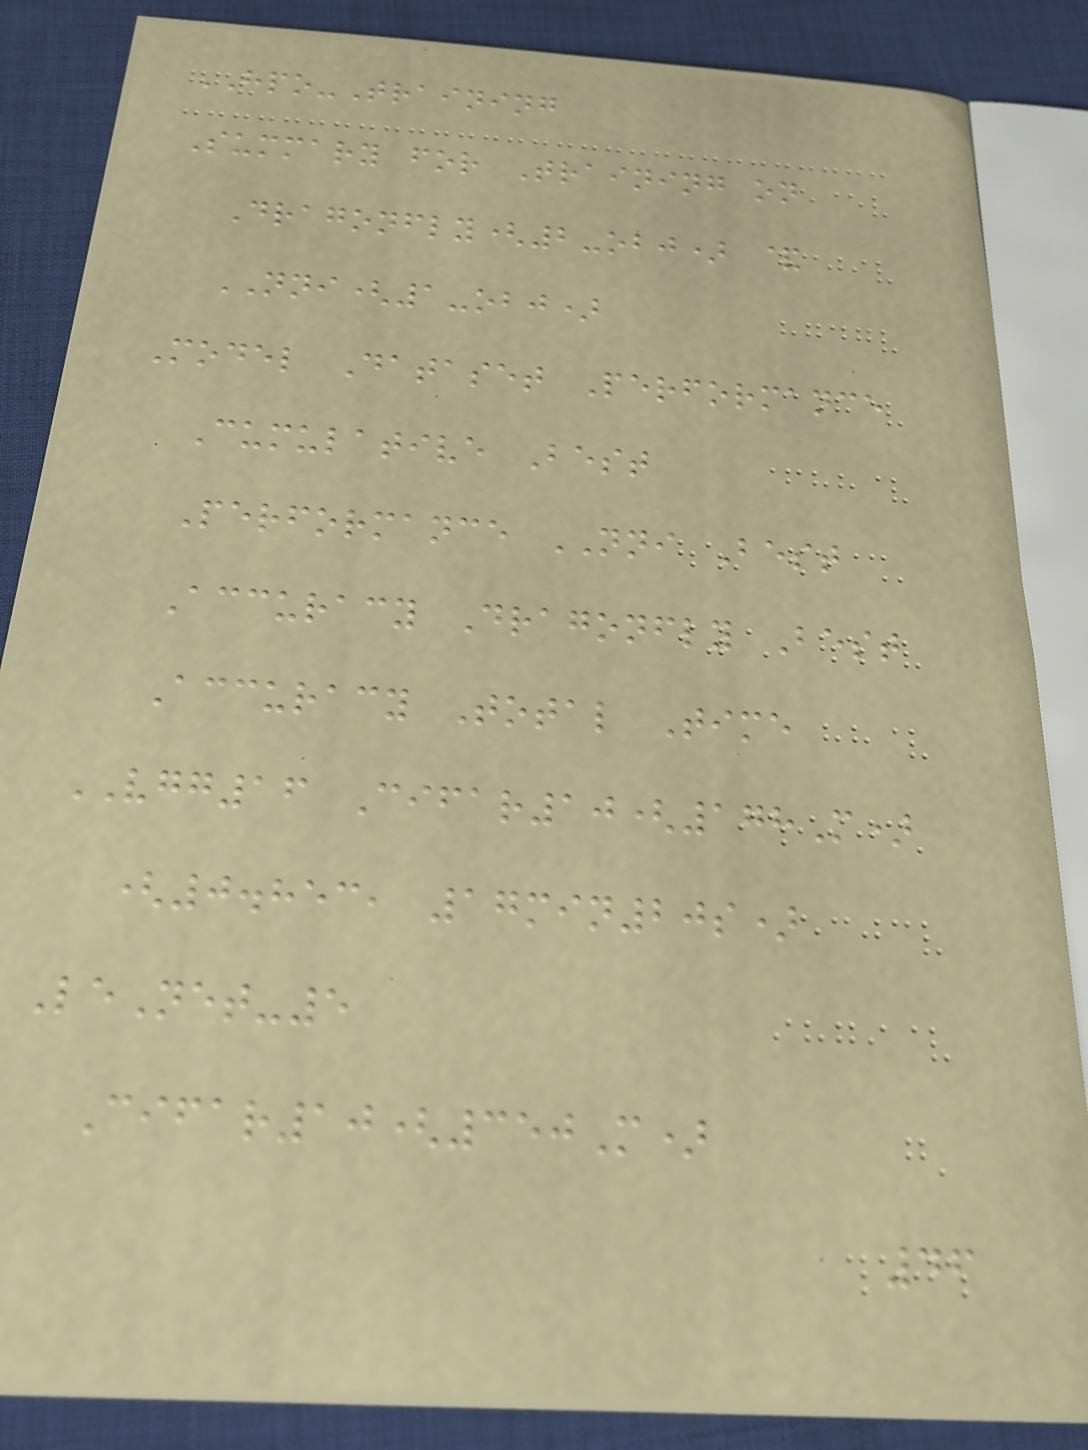HPO-Training
Summary for Training on
Dragonfly(2-obj) &
NNI(1-obj)
Model Dataset Performance
Cumulative Best
Performance NNI Best
Accuracy Dragonfly Best
Accuracy Total Time
VGG16 Cifar10(178M)
(0.853, 17min20s)
LeNet-5
Cifar10(350M)
46
